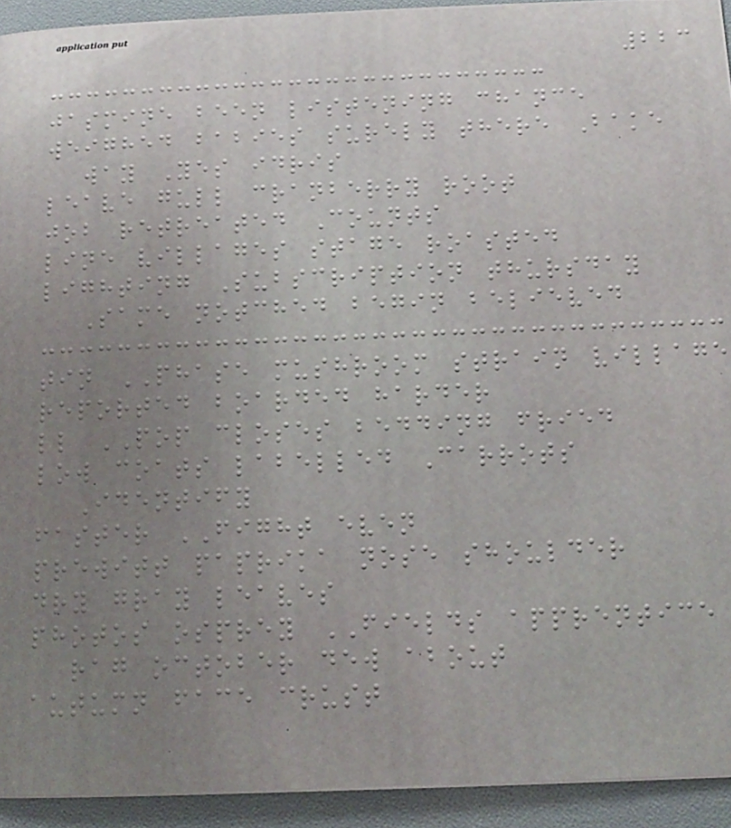223
jasmine been listening chance
weighed babies surely there Bake
way Yes idris
leave gull cranberry root
job retreated Counts
line villages stage roasted
lighting Subscription thursday
Same notched begin believed
tin PHASE mushroom strain village
reported boarded harder
ll POP closes bedding fried
low coats labelled Carrots
Identify
faster FIGHT even
prewitt paprika nose shoulder
dry gray leaves
photos osprey FIELDS apprentice
rag october dew about
autumn face crust
